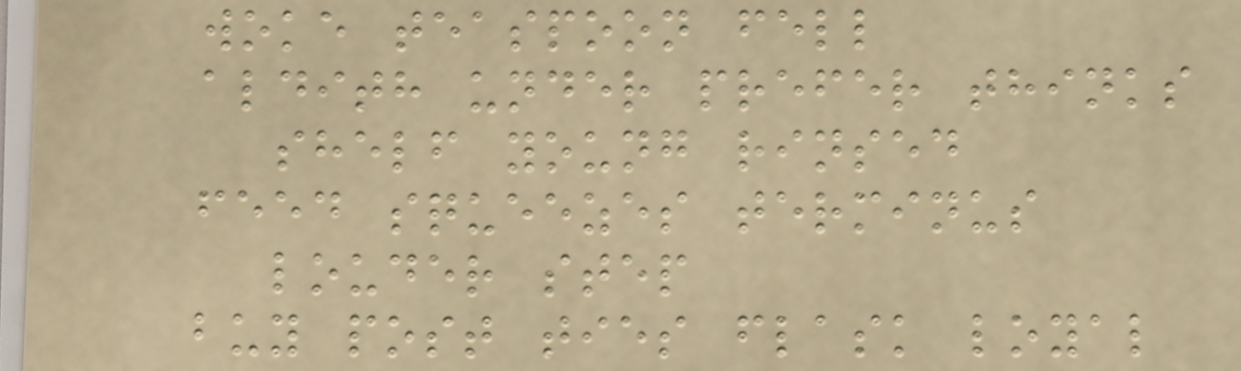woke teaspoon fell
aldith under prefer thinks
shelf young rinsed
feed squeezes terminus
louder step
buy post ties flask loyal
